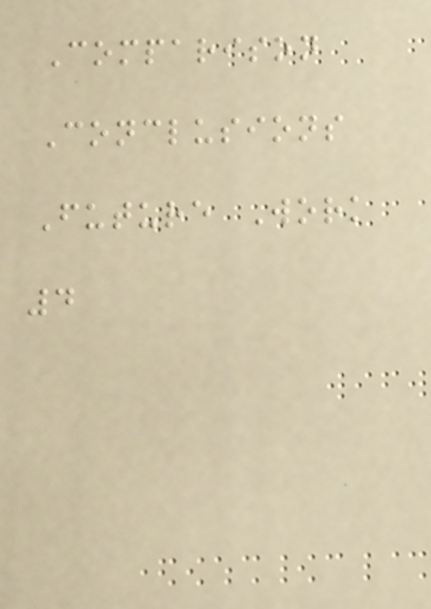Comparison
Conclusions
Future Work
4
